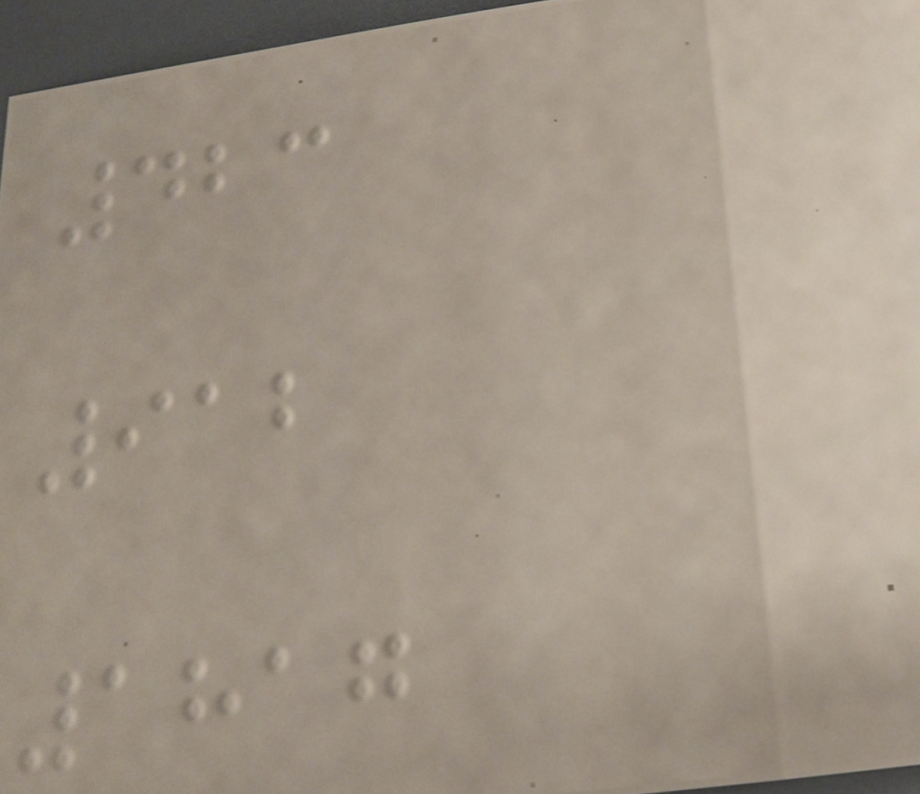423
912
1817
